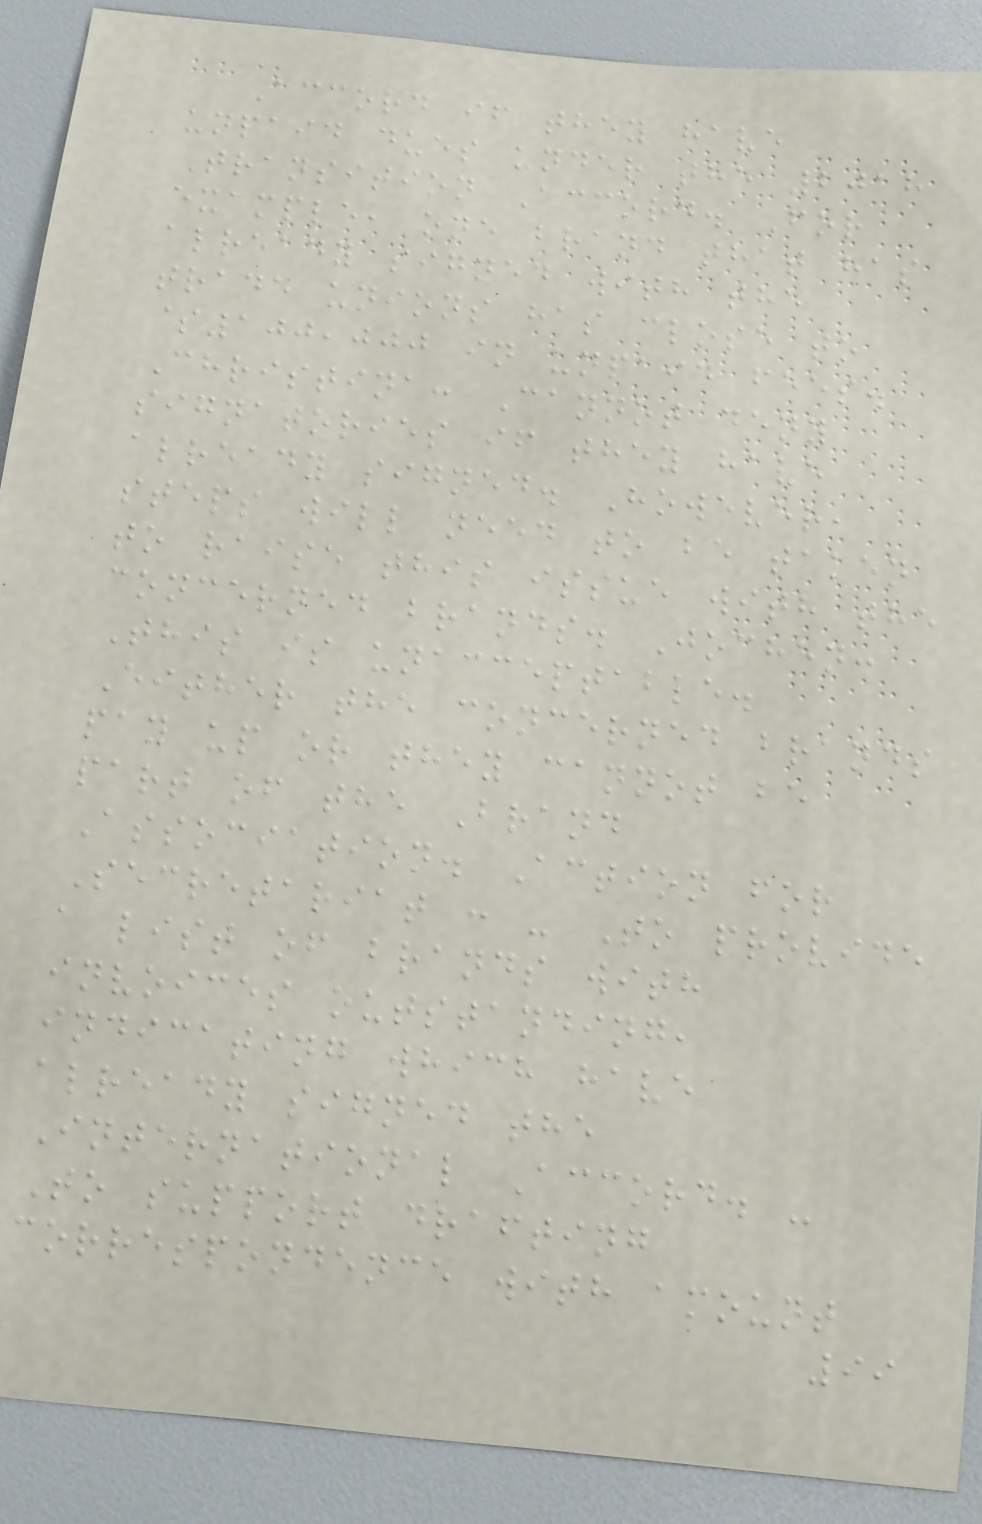Accord if they have
unpaid dues under the 2018
Transition Accord. For
example, one brand that has
already signed with the
trade unions has close to
$100,000 in unpaid fees.
Christina: Cannot deny
signatories if they have
already signed. However,
steps will need to be taken
to raise this issue with the
concerned brands. Jochen:
This is unacceptable.
Either the concerned brands
pay up or they cannot be
part of the Brand
Association. Action for
Secretariat : - To provide
a list of brands with
invoices outstanding,
indicating which have
already signed the
International Accord. -
To support drafting
correspondence with amount
99
